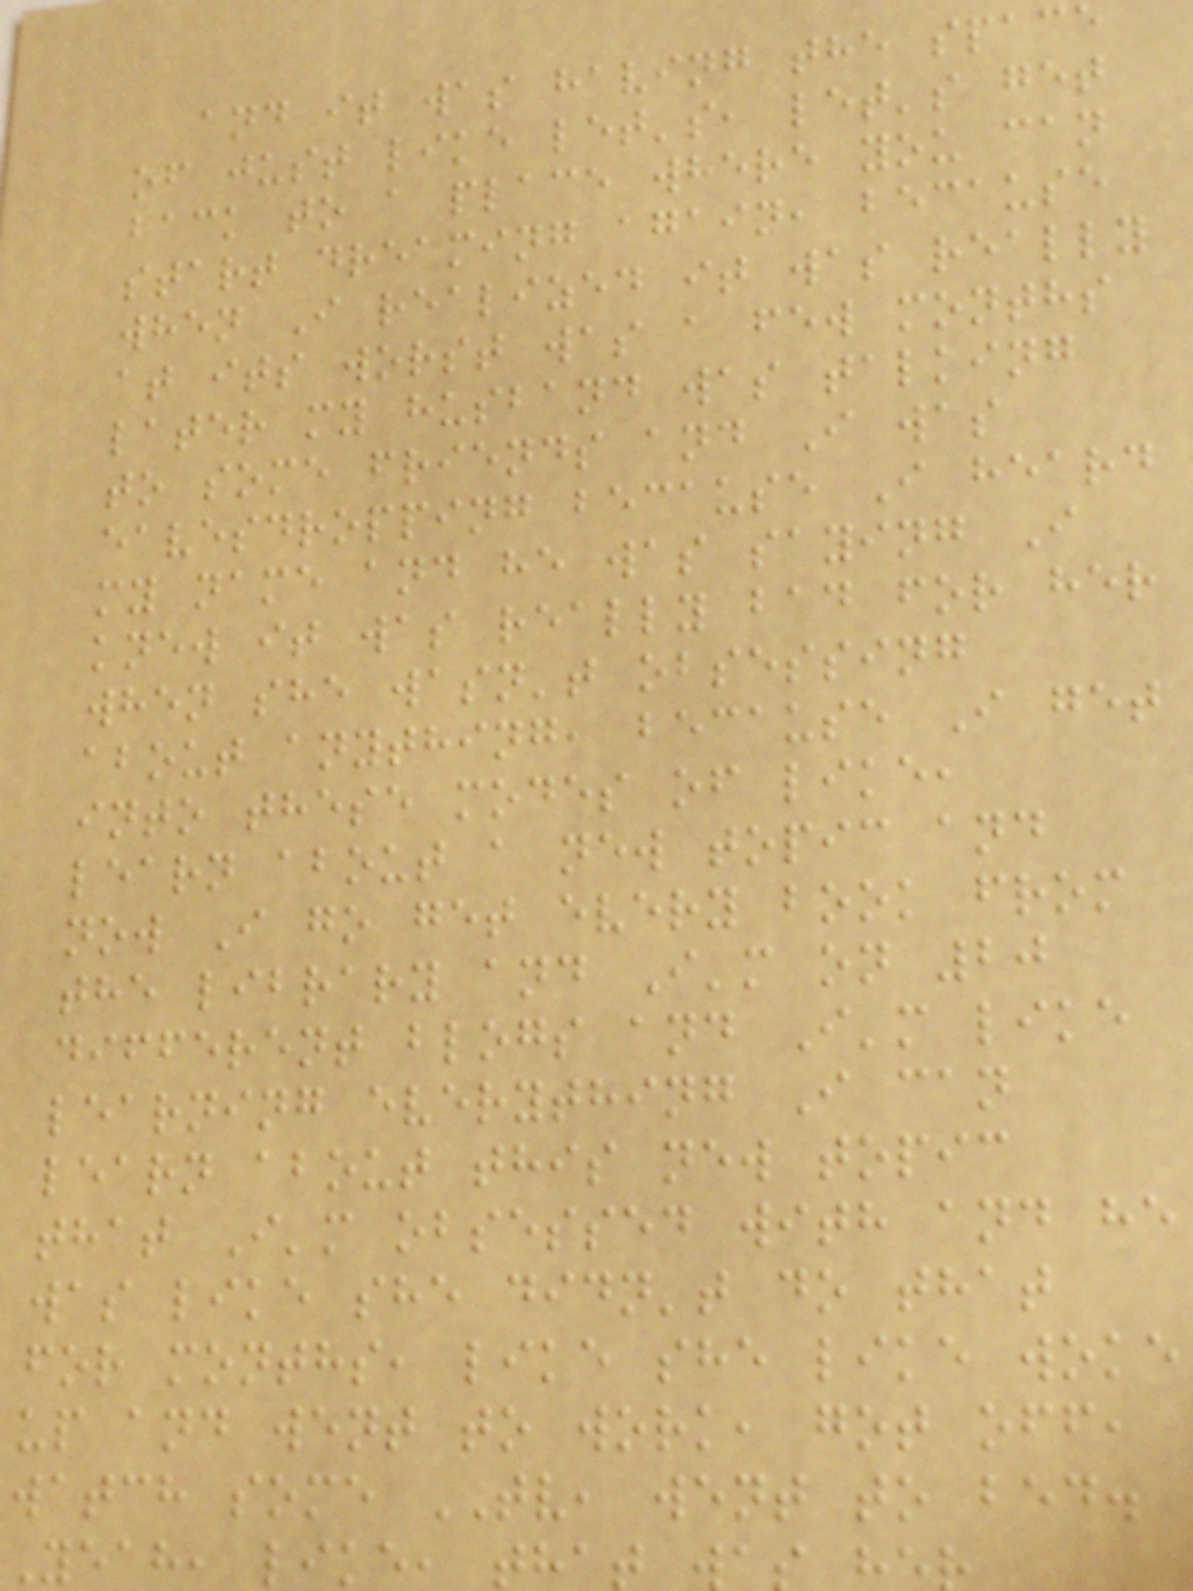and it was having the spac
of just like let's, let's get
back to a place where you can
start dreaming again, because
when I realized it was really
at its worst was a few months
later my husband was talking
to some friends and I was
eavesdropping because I heard
my name and he was saying I
knew it was really bad for her
when she wasn't obsessing
about anything, because I get
into these modes of like,
learn about a new topic and
now I go get every book from
the library and I'm on 20
different blogs and I'm like
learning everything I can
learn about this new topic
that I'm obsessed with and he
was like she didn't do that
for months, like she like woke
up and went to work, got off,
watch some TV, went to bed.
Yeah, like, tha
